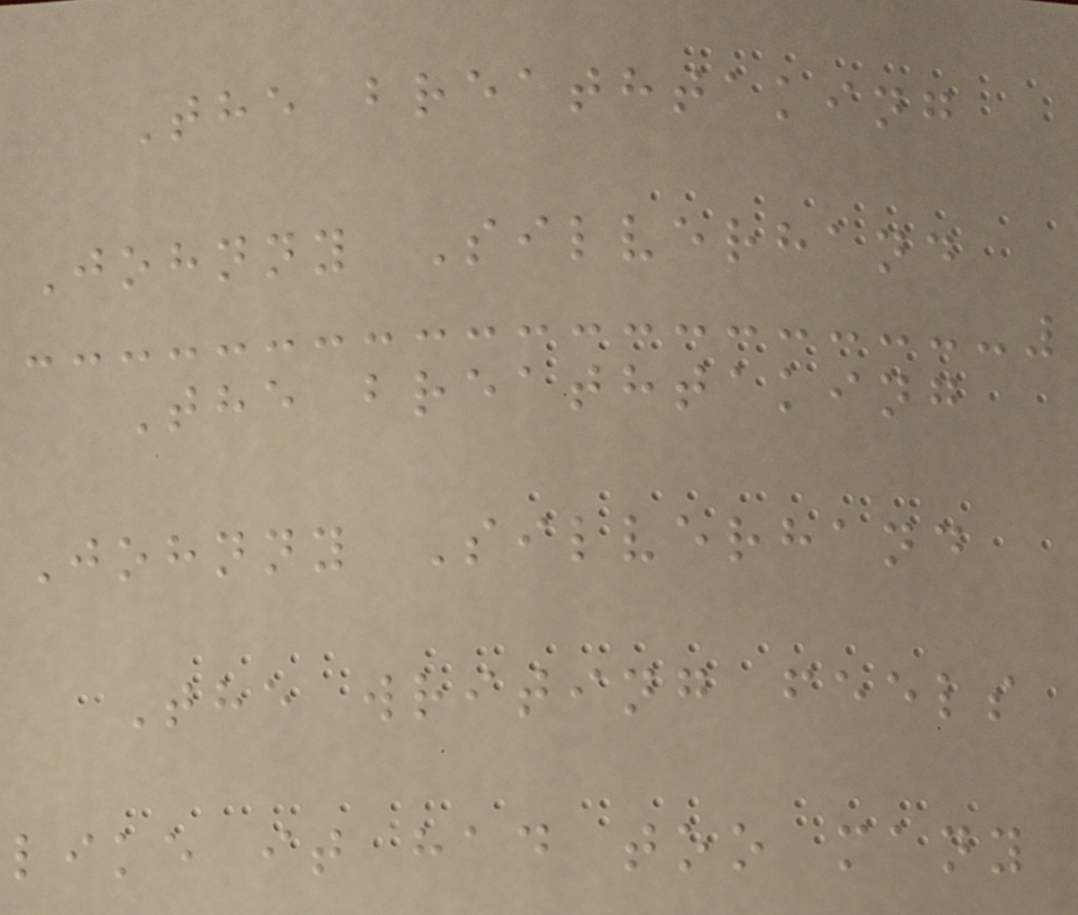The breathtaking
Johnny Silverhand
The breathtaking
Johnny Silverhand
The writing feels
like it had too many
